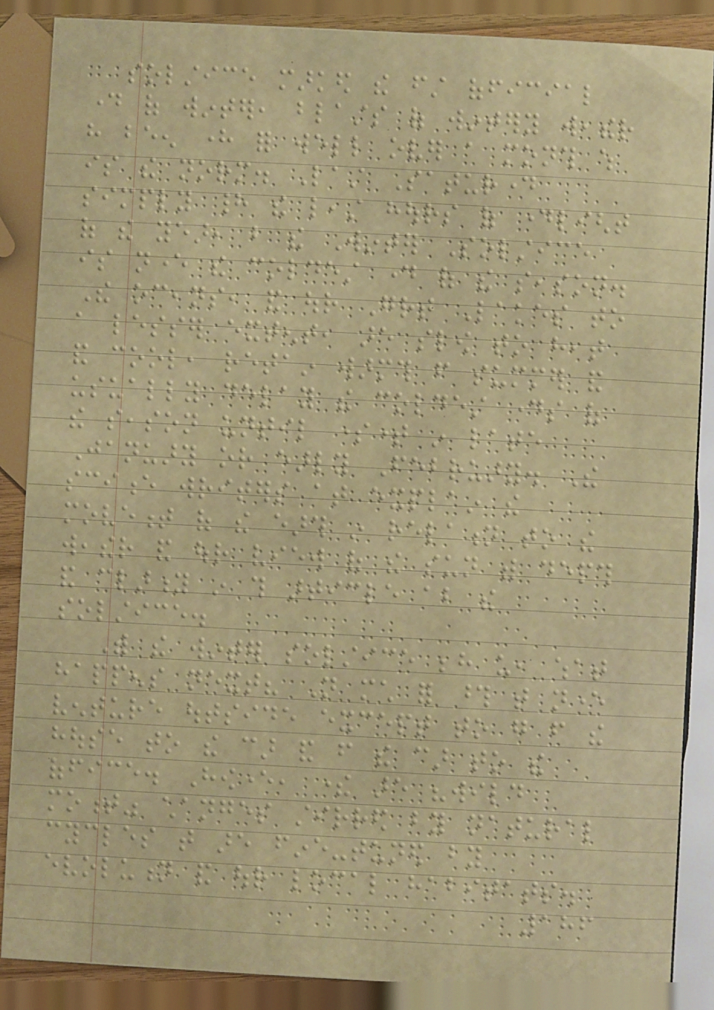solstice marked the first official
day of winter, blasts of wintery weather
have been here for well over a month which
is the norm. Last Saturday
simply had the least hours of daylight
of the year, but the Winter Solstice
is never the coldest day of the season.
The oceans, and our Great Lakes to
a lesser extent, are slow to heat
and cool, retain warmth from summer and
usually delay the coldest days of
the season until sometime in late
January or early February. The
science writers at explain the
movement of the earth in relation to the
weather and our view of the sun with depth
and clarity in this article about the
solstice.
With the winter solstice behind us, what
happens next? Not much for those that never
venture outside except to go from the
house to the car and from the car to the
office. However, there are "wild
moment" changes stirred by natural
cycles that are fine-tuned by
evolution and our local habitats.
186
